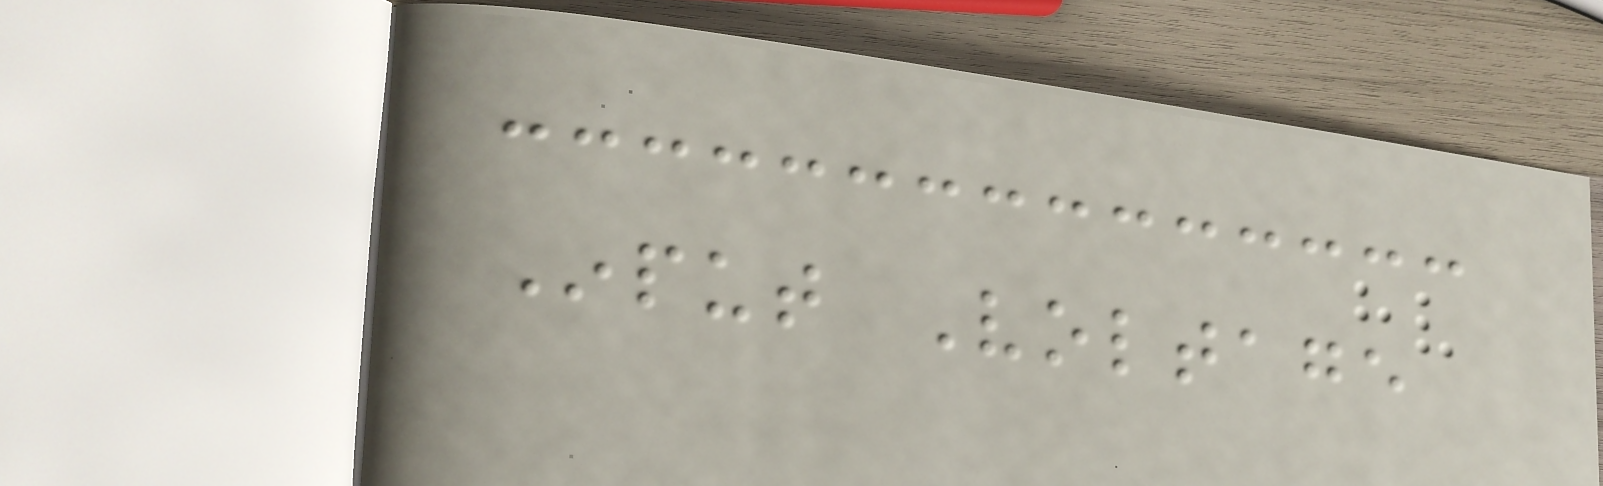Input Voltage
